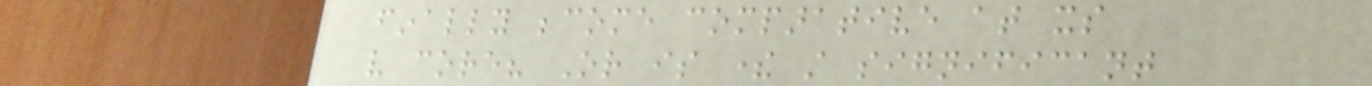finally become comparative at its
very core? Or is there still significant
